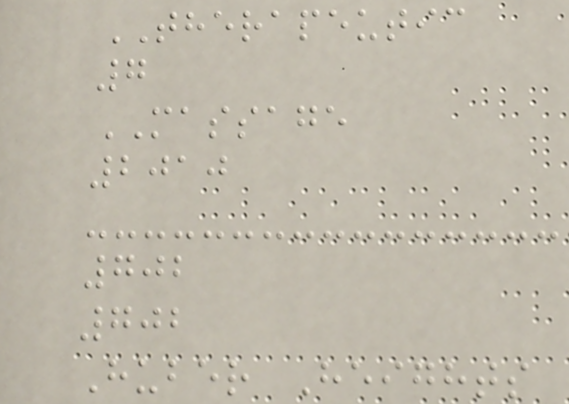THERAPEUTIC
7
MASSAGE
2010
702
702
Huber Heights
